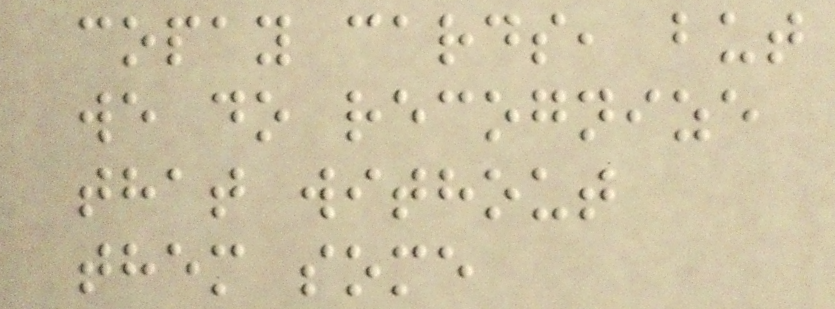copay cards, but
we do recognize
that without
them some
